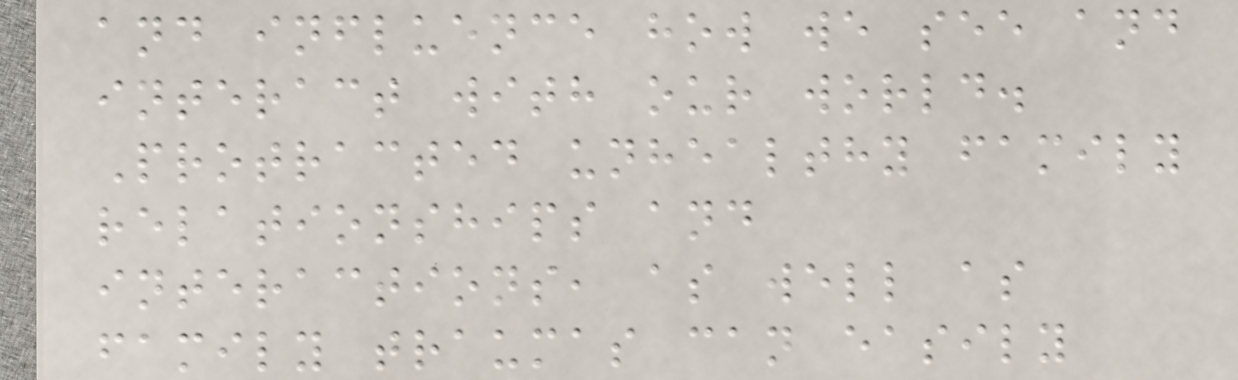and influence how we see and
interact with our world.
Protracted unhealthy family
relationships and
interactions, as well as
family traumas can easily
